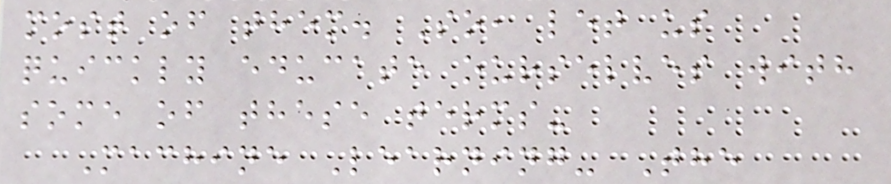most of them. So, let us
quickly educate ourselves with
some of these terms-
Machine Learning- The
